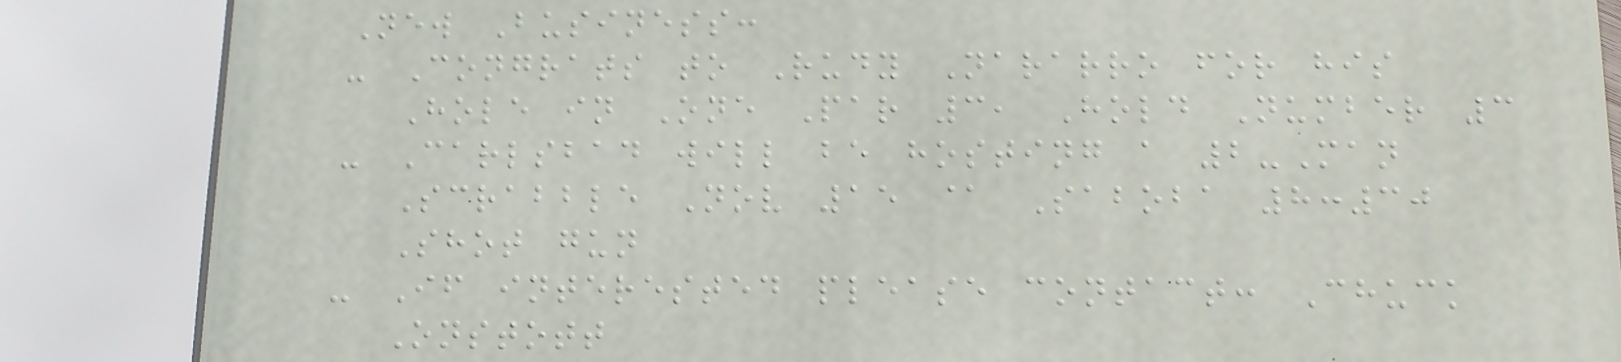New Business:
- Congrats to Rudy Nararro for his
Hole in One Par 3, Hold Number 3
- Carlsbad will be hosting a 2-Man
Scrabble Nov 15 @ Saboba 8:30
Shot gun
- If interested please contact: Chuck
Onstott
